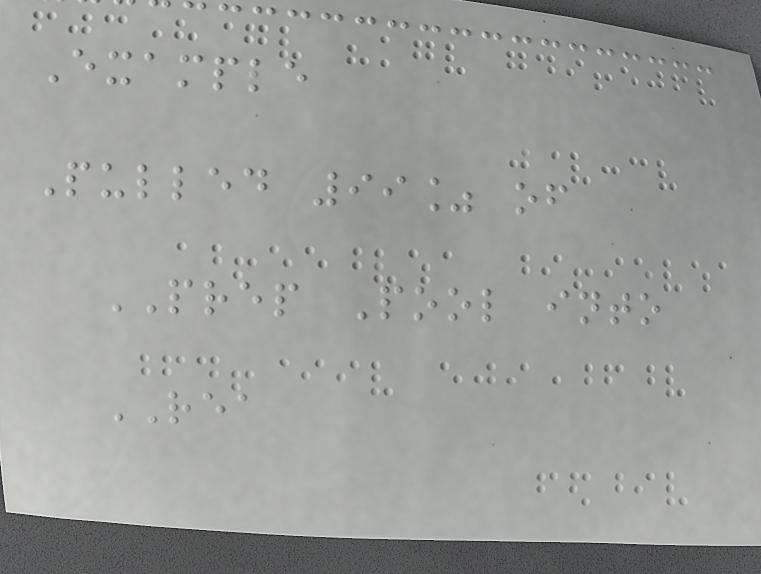Example
Pulled 99% of
PREP Pool into
REA
